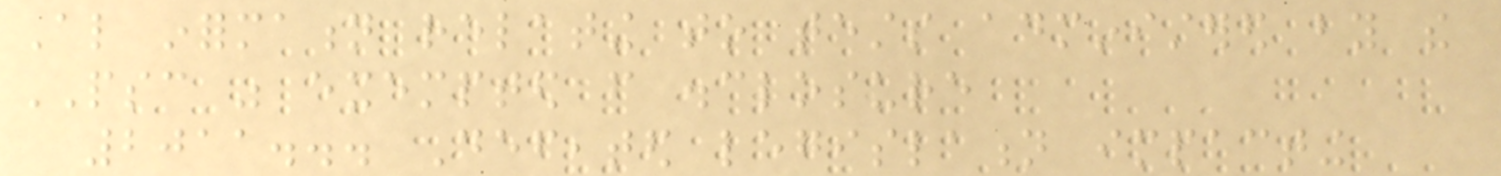Also information relating to tests administered by the
PSC was exempted from disclosure
2011... Defeated legislation impacting
